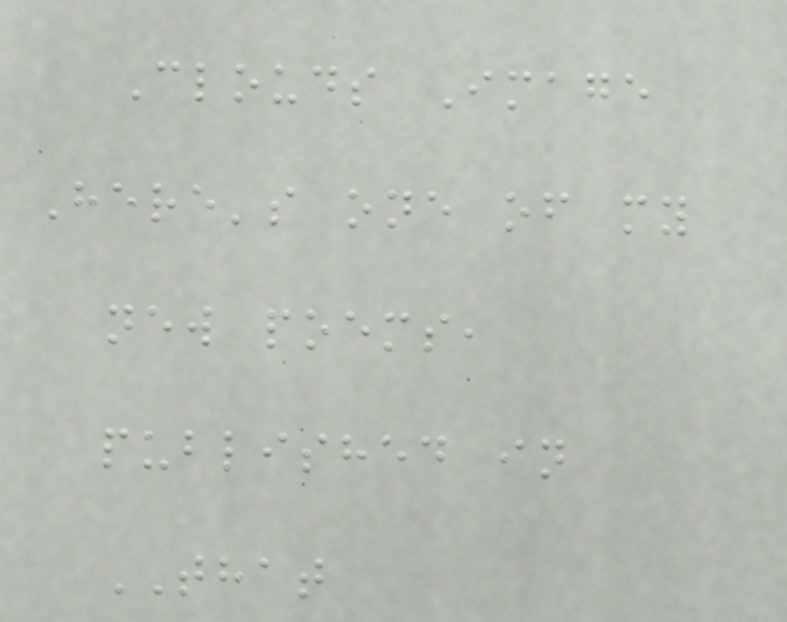Clouds Image
Here's one of my
new poems,
published in
THAT
